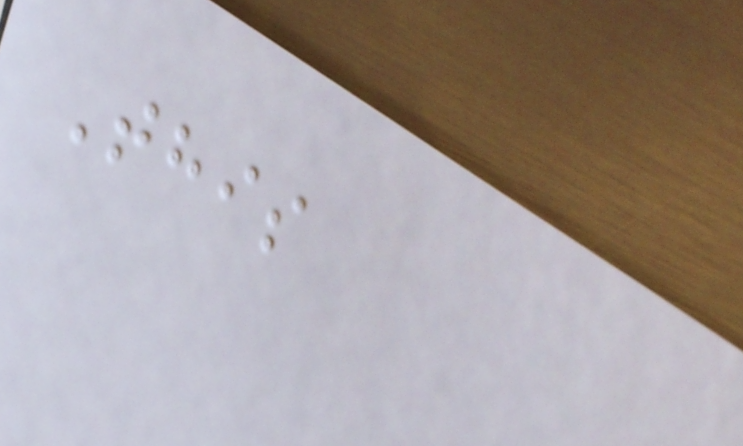This
